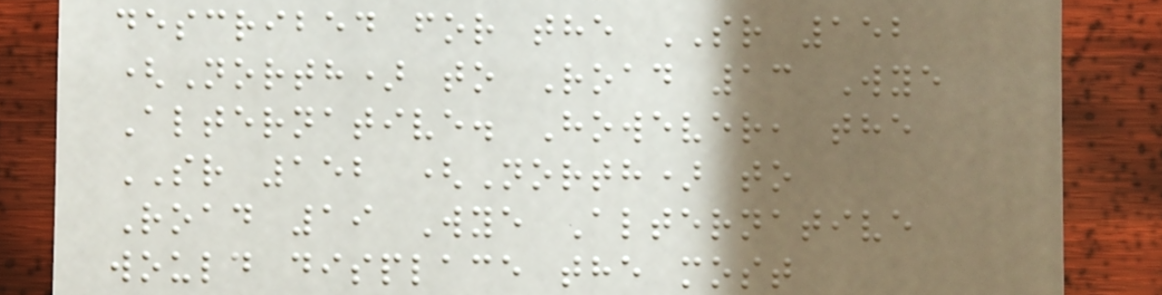described for the SR 152
(North) to Road 13 Wye
Alternative. However, the
SR 152 (North) to
Road 19 Wye Alternative
would displace the most
